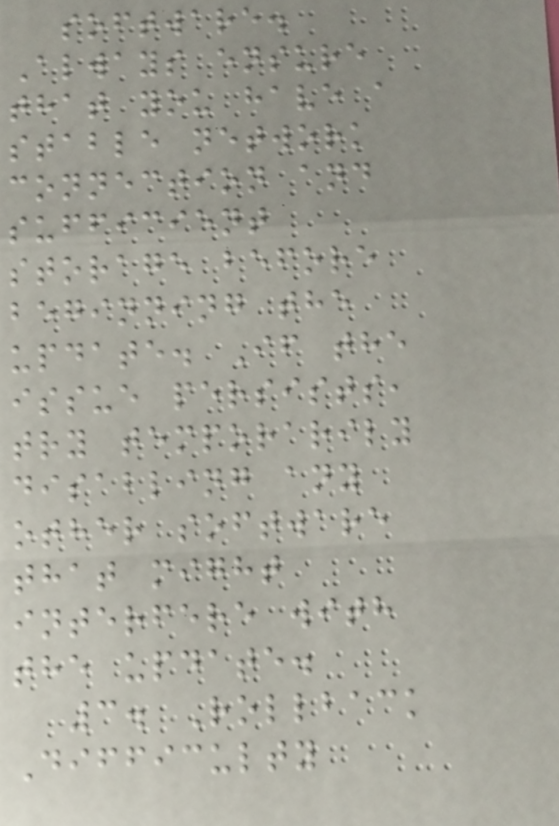software.
Always ensure
that you have a
stable network
connection and
sufficient
storage before
beginning the
update. If the
issue persists,
try temporarily
disabling any
other software
that might
interfere with
the update.
3. Rollback
Difficulty
